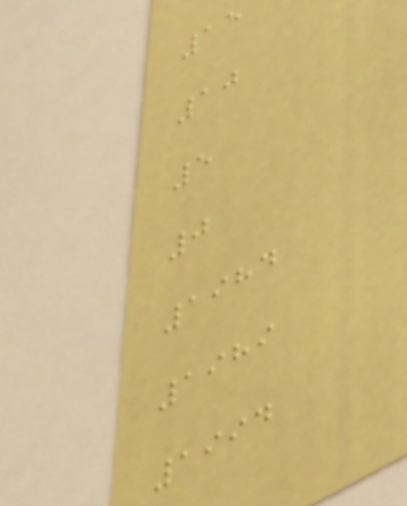15
10
5
0
1984
1989
1994
